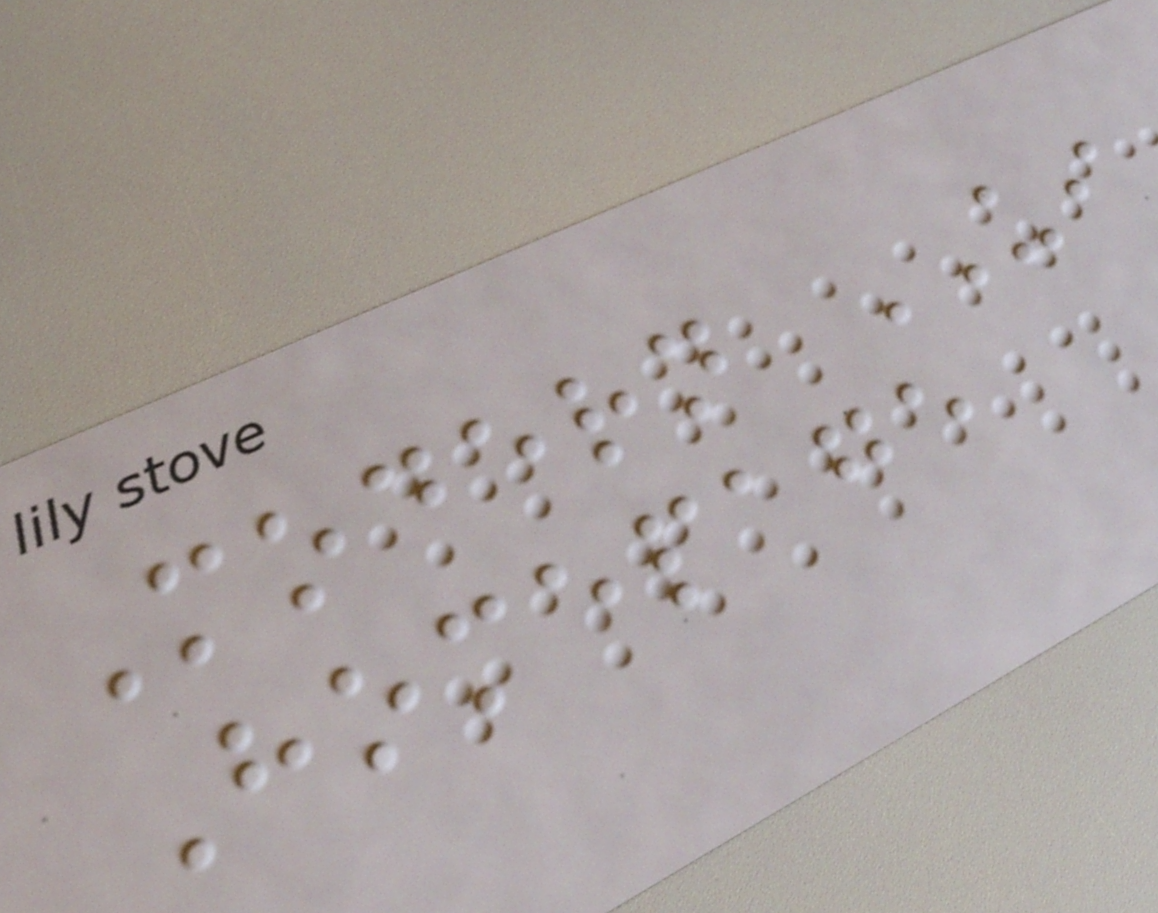Modern UI
Homepage
